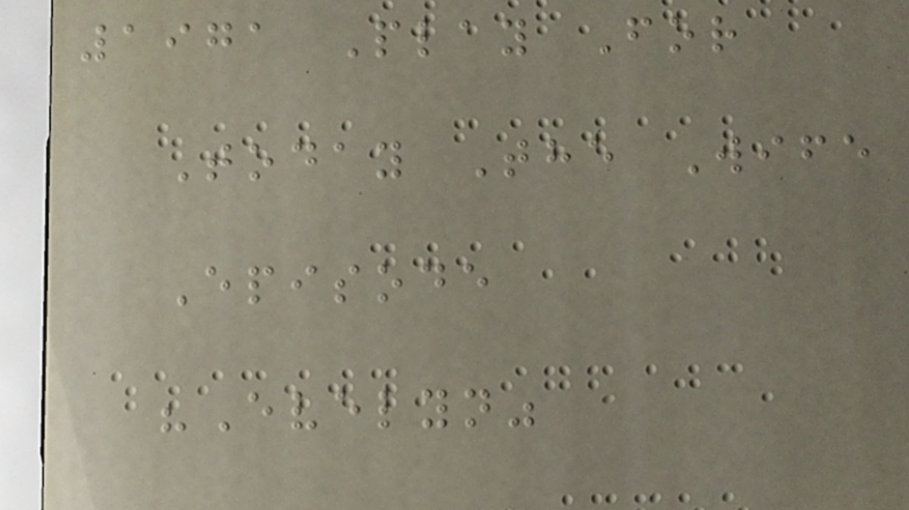1971 Play For
Today The Wife
Episode
"Evelyn"
